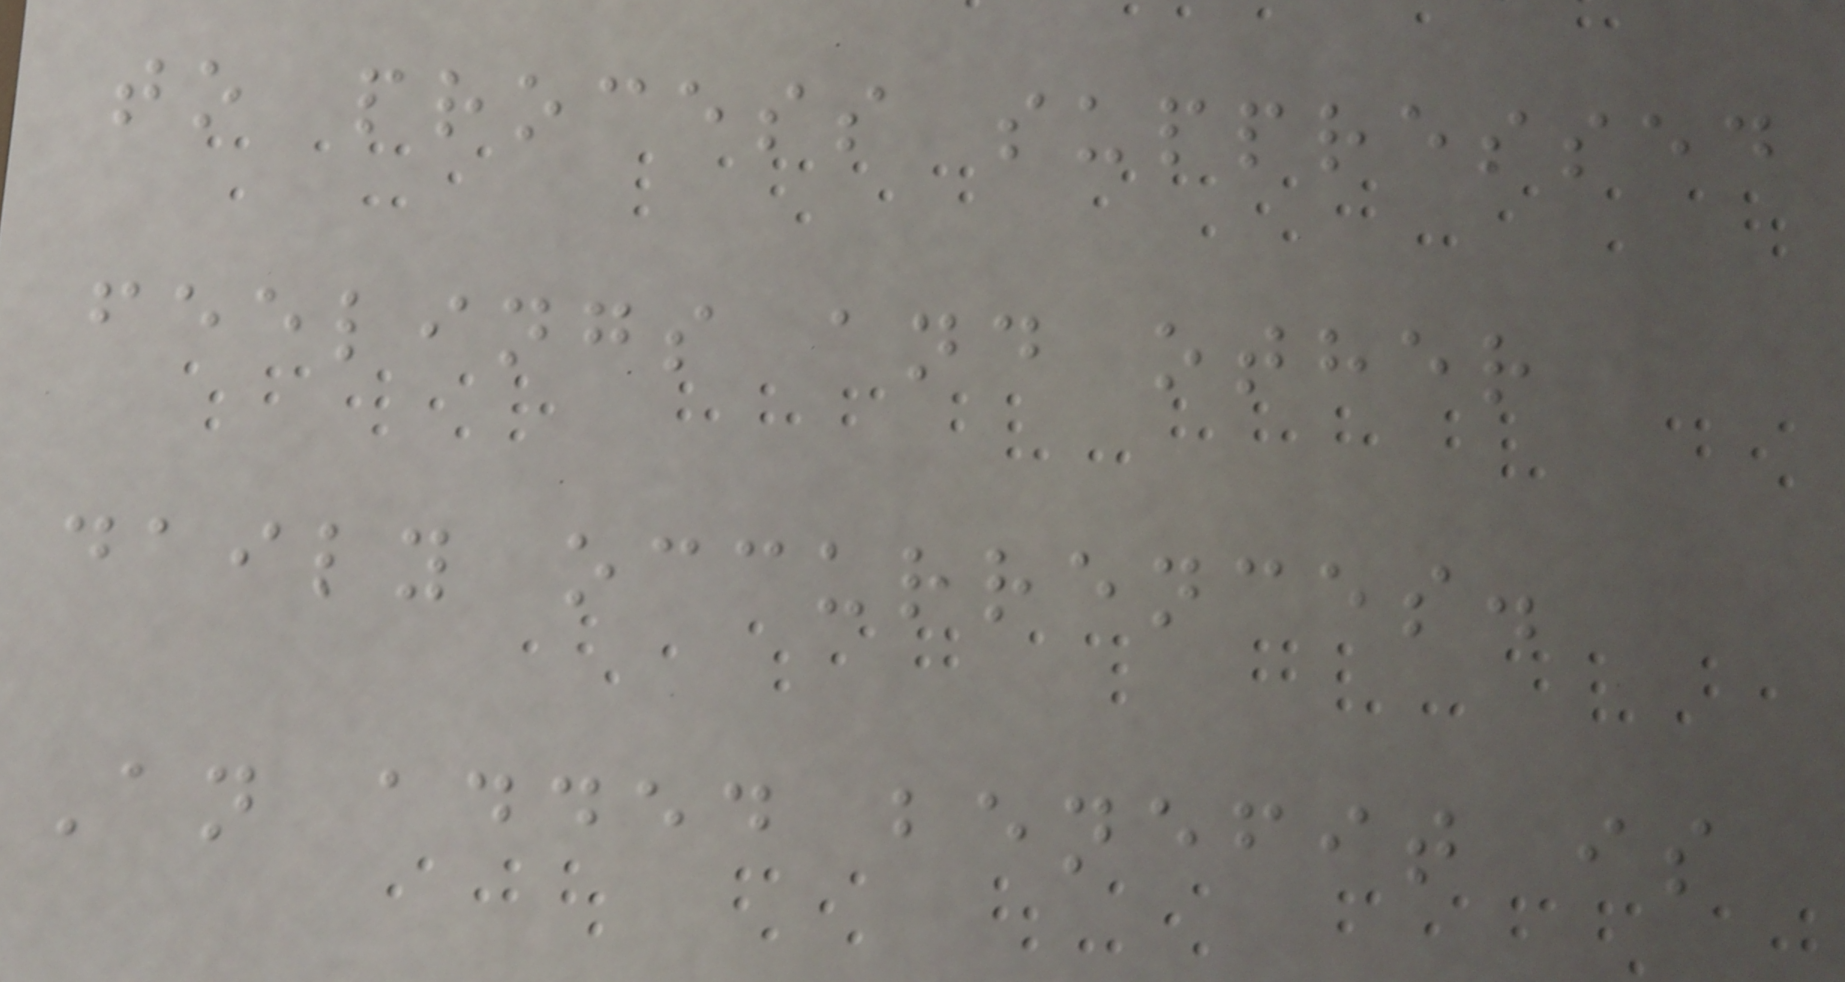to process suppressed
feelings and other
daily occurrences.
An added benefit is
